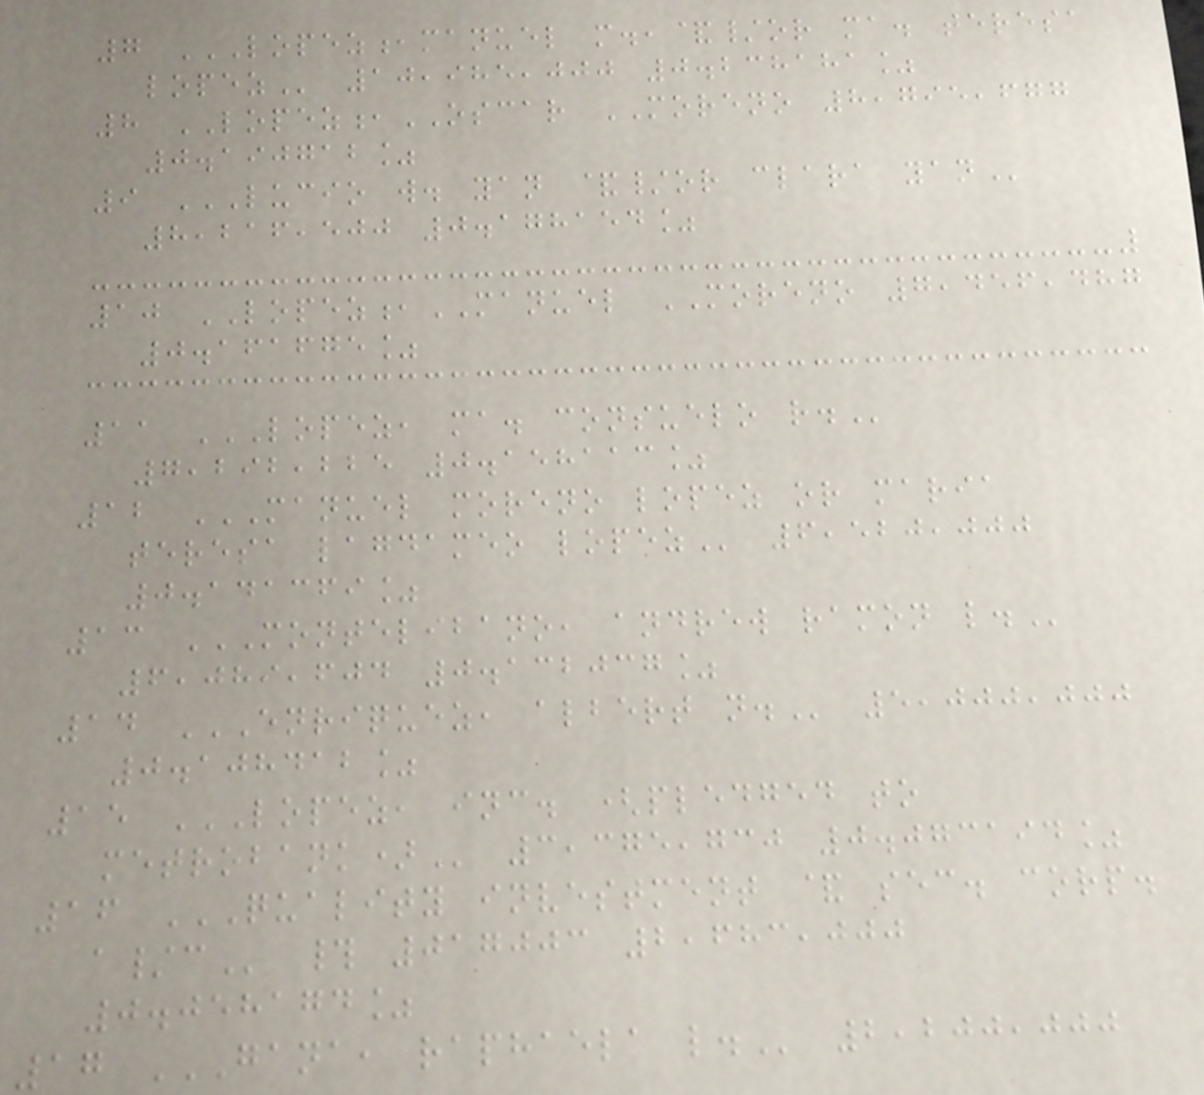7 LOPEZ,MANUEL M.,&/OR MA. TERESA
LOPEZ 10,985,000 0.238181%
8 LOPEZ,OSCAR MORENO 8,795,677
0.190712%
9 LUCIO W. YAN &/OR CLARA YAN
8,216,500 0.178154%
10 LOPEZ,MANUEL MORENO 7,456,487
0.161675%
11 LOPEZ, MA. CONSUELO R.
7,292,225 0.158113%
12 MANUEL MORENO LOPEZ OR MARIA
TERESA LAGDAMEO LOPEZ 6,520,000
0.141369%
13 MONTELIBANO, ANDREW RAMON L.
6,089,604 0.132037%
14 ENRIQUEZ, ALBERT N. 5,000,000
0.108412%
15 LOPEZ, INC. (PLEDGED TO
METROBANK) 3,375,730 0.073194%
16 QUALITY INVESTMENT & SEC. CORP.
A/C # 017003 2,683,000
0.058174%
17 GANA, RAPHAELA L. 2,200,000
